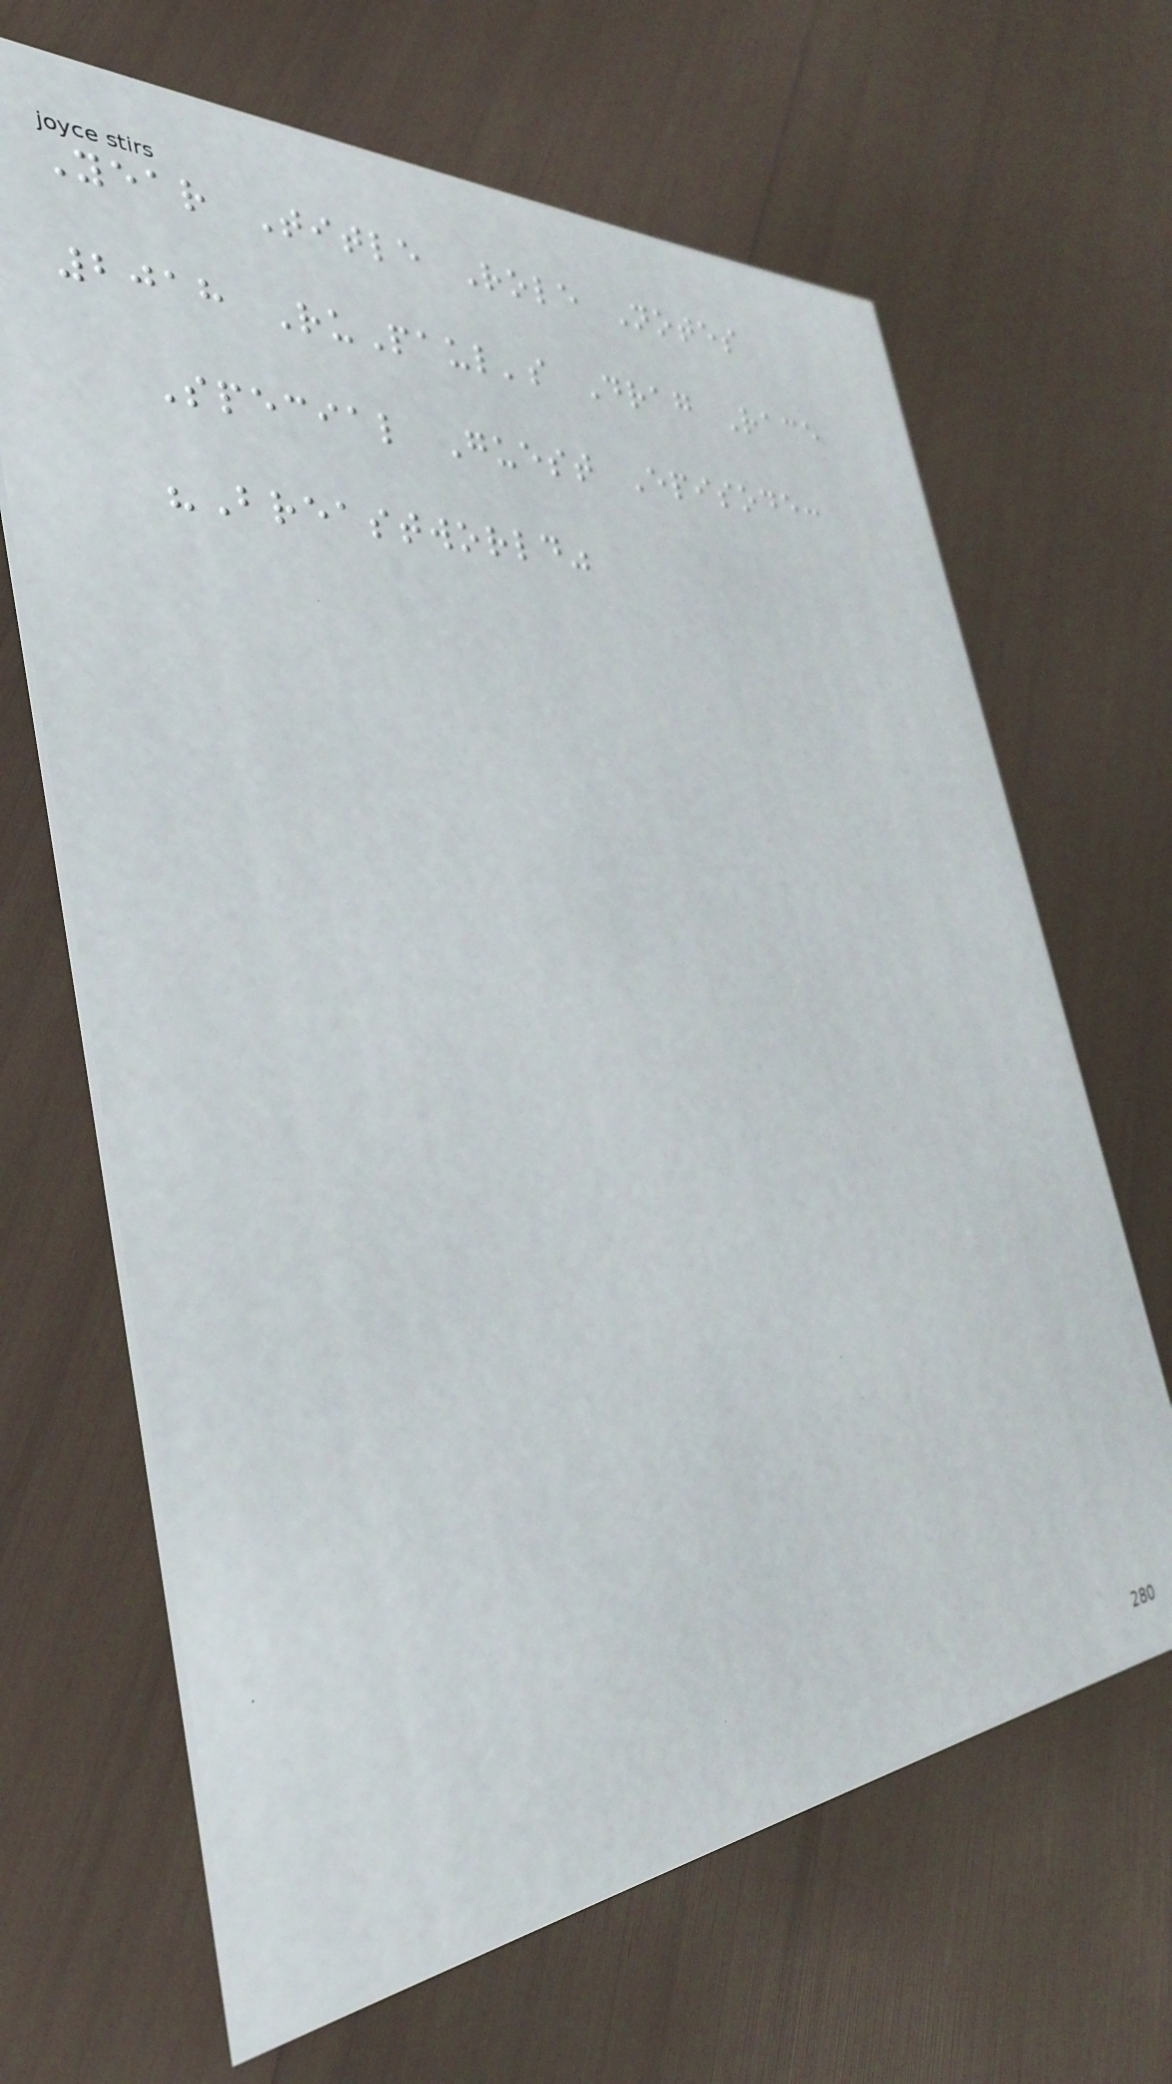Year Title Role Notes
2018 RuPaul's Drag Race
Special Guest Episode:
"Breastworld"
